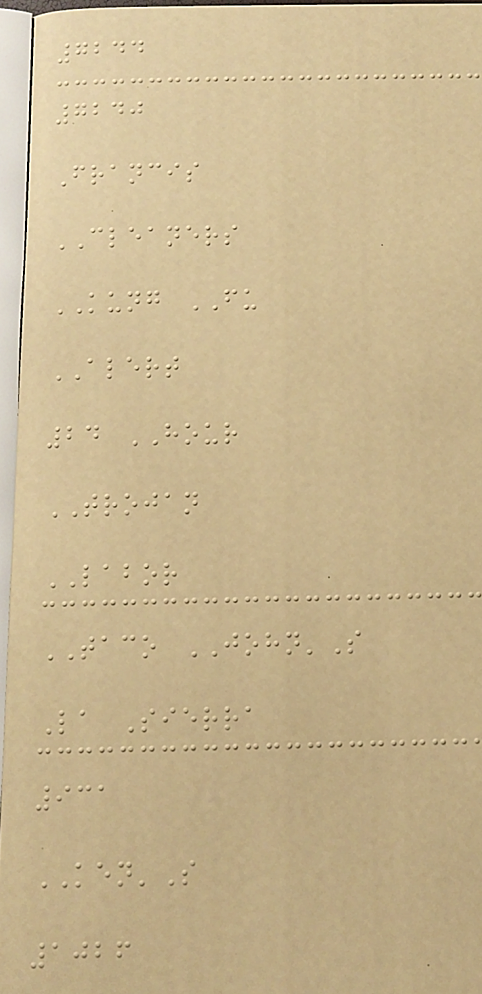7244
7240
Francis
CLEANERS
KUNG FU
ALERT
24 HOUR
TROJAN
LABOR
TACO JOHN'S
La Sierra
931
KEN'S
1026
